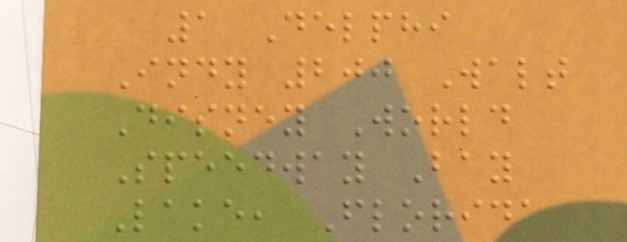1 Delphi
Indy 200 Walt
Disney World
Speedway Bay
Lake, Florida
